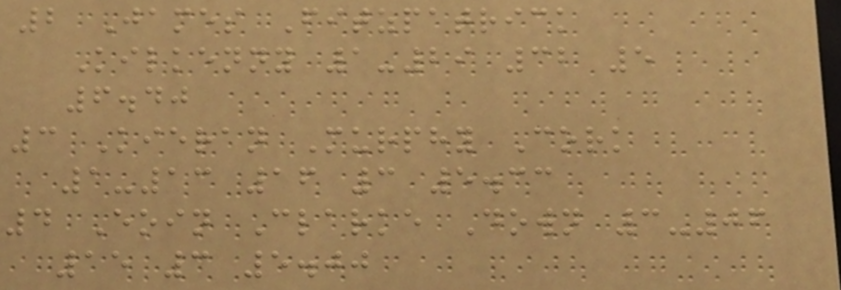2 James Fitzpatrick
Kilkenny 1-29 32 5
6.40
3 Kieran Murphy Cork
1-13 16 3 5.33
4 Eoin Clarke Down 3-06
15 3 5.00
